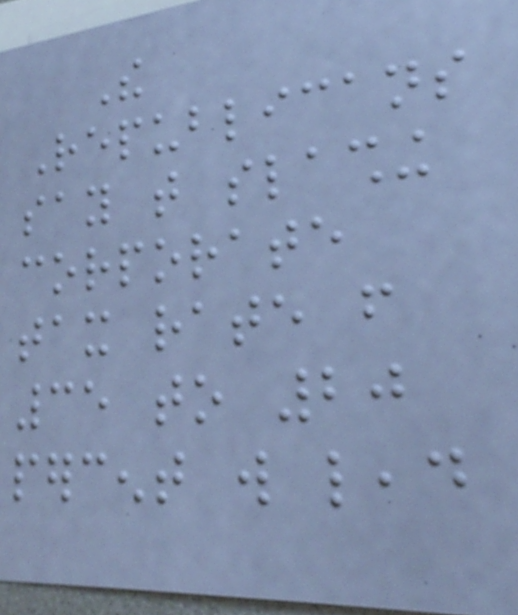The
Republicans
say that slashing
corporate
tax rate from
35 to 20
percent will lead
